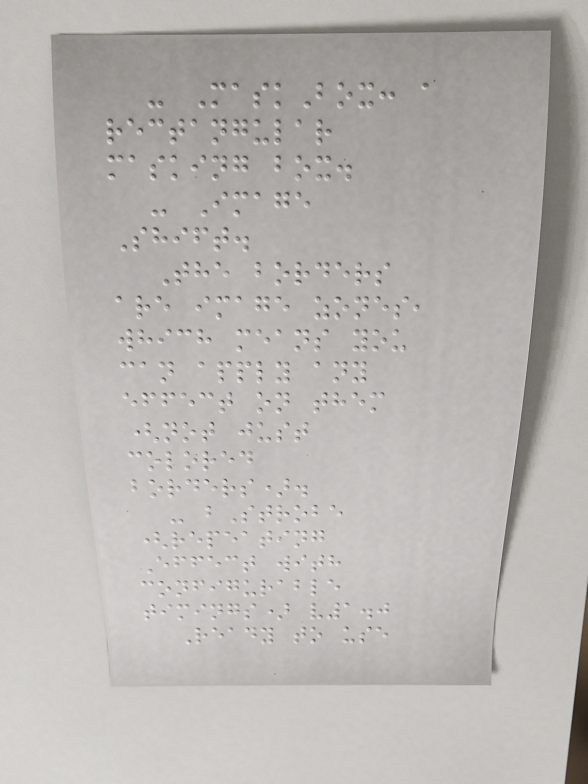- MaskBox: a
rectangular
masking box.
- Image
Shift.
The borders
are image zones,
which means you
can apply any
effect on them
(not just
colored
borders).
- bStrobe
(repeating
Effect with
configurable
timings) v1.0
Ready to use
